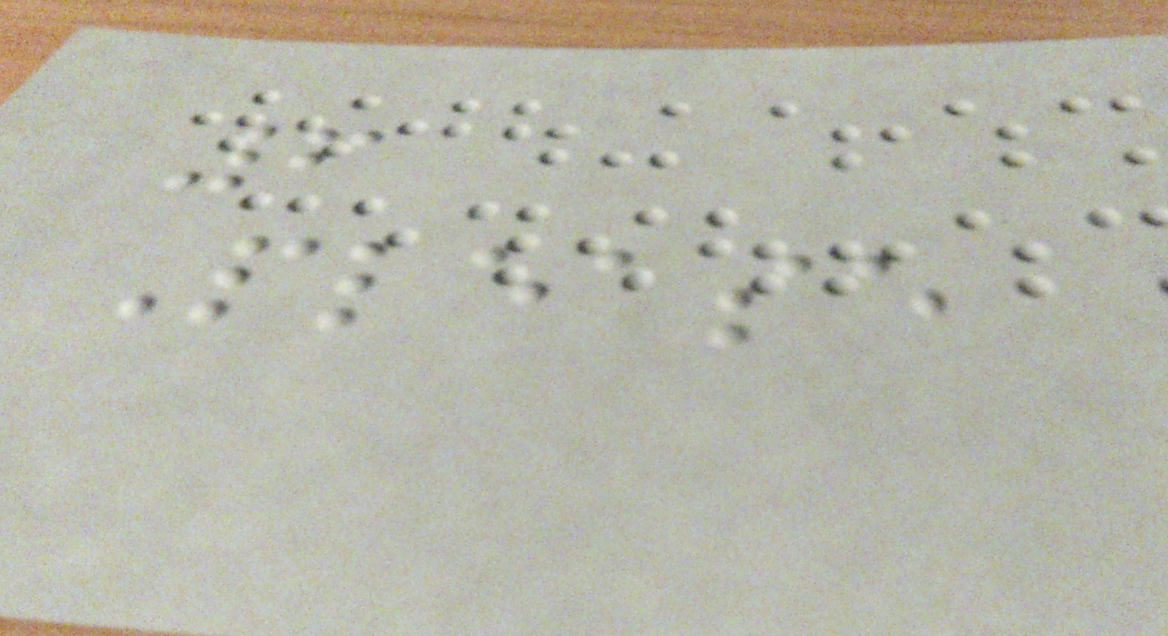6
Please
